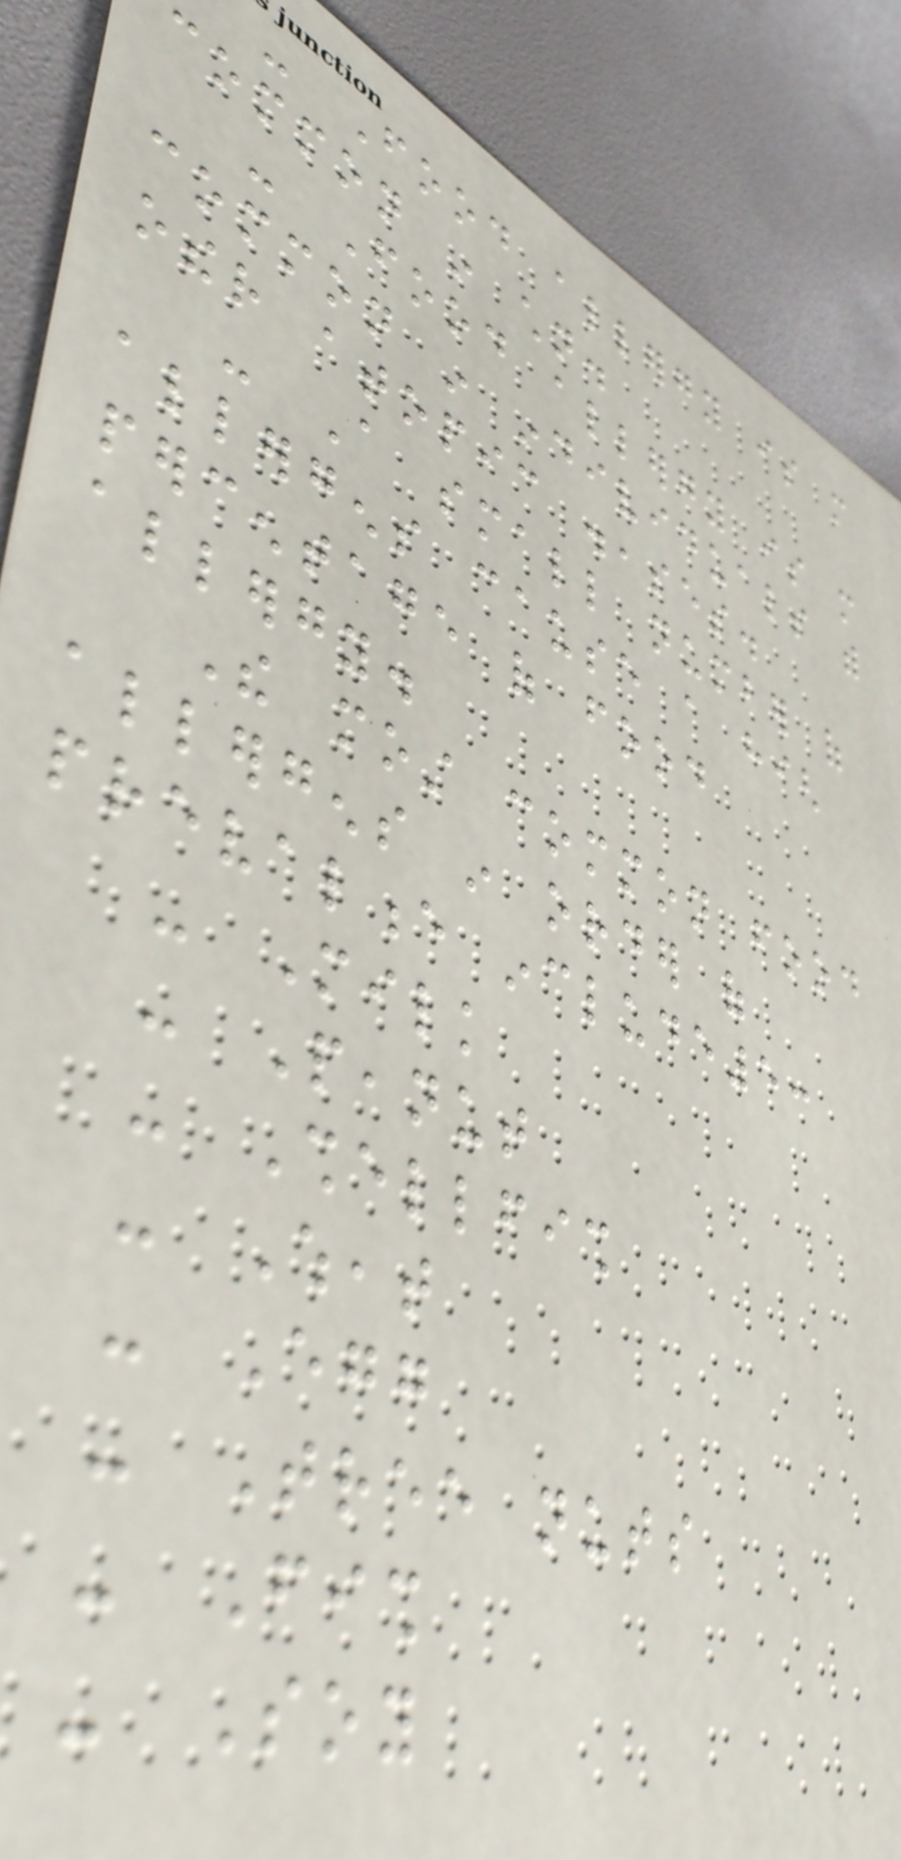- Food allergy is more
common in children.
- Food allergy is more
common in individuals with
other atopic diseases.
- A small number of
allergens cause a high
percentage of food
allergy.
The most common food
allergens in order of
prevalence include5:
- Milk
- Peanut
- Shellfish
- Wheat
- Egg
- Tree nuts
- Fish
- Soy
